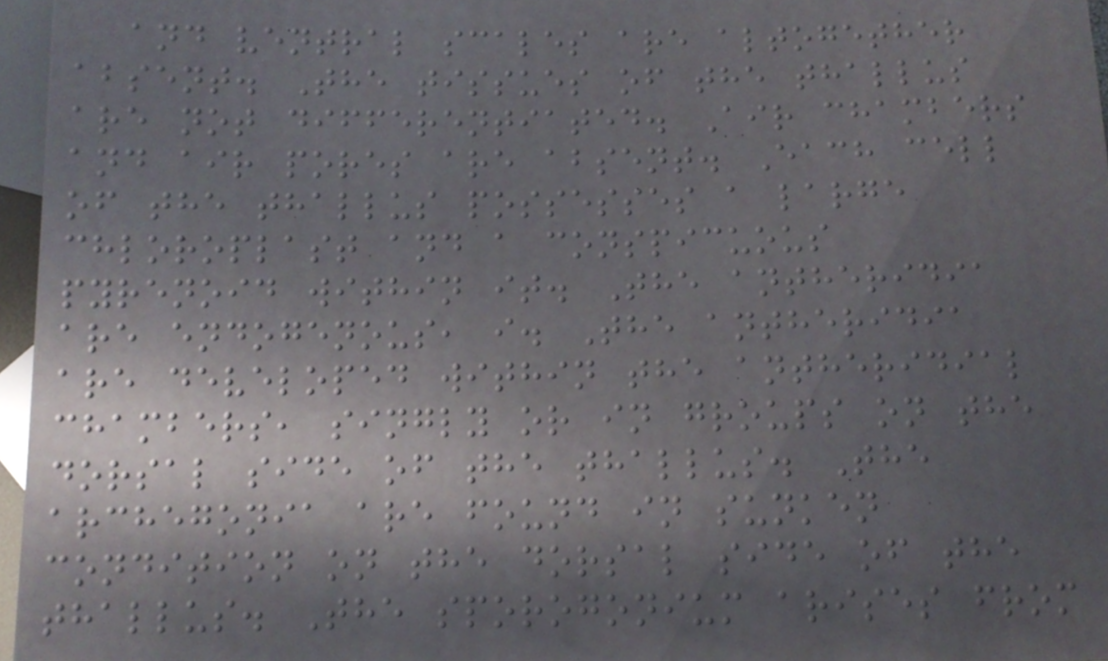and ventral scales are altogether
absent. The tissues of the thallus
are not differentiated. Air chambers
and air pores are absent. Each cell
of the thallus possesses a large
chloroplast and a conspicuous
pyrenoid within it. The antheridia
are endogenous, i. The antheridia
are developed within the antheridial
chambers, singly or in groups on the
dorsal side of the thallus. The
archegonia are found in sunken
condition on the dorsal side of the
thallus. The sporogonium arises from
